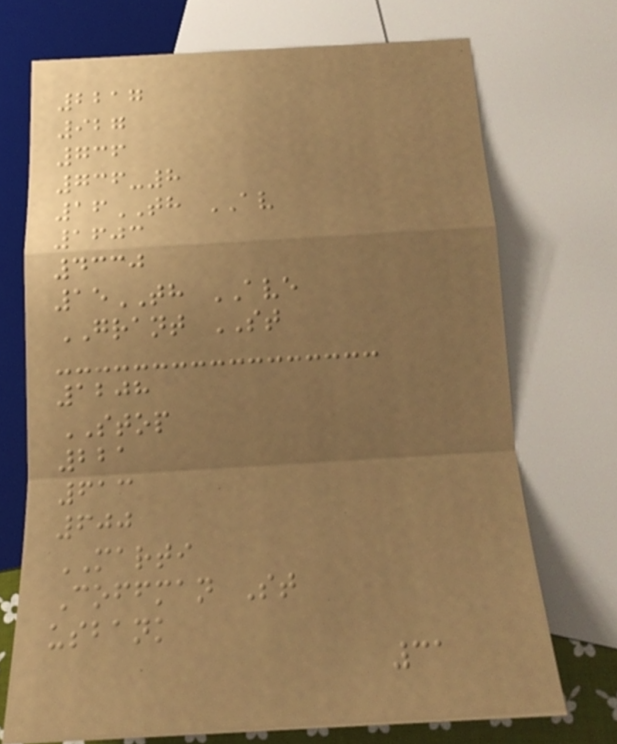2217
927
736
736-8
16TH AV
1603
4330
15TH AVE
GRANT ST
1208
STOP
221
613
600
MARTI
Coffman St
usbank
31
